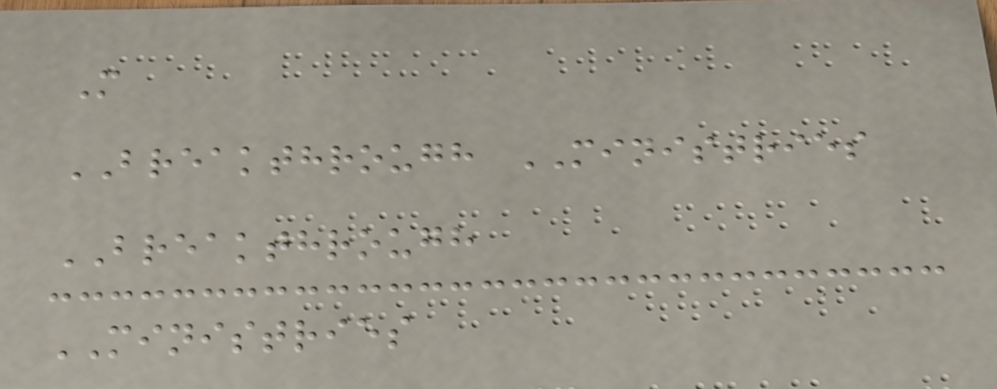M
BREAKTHROUGH MINISTRIES
BREAKTHROUGH
MINISTRIES
